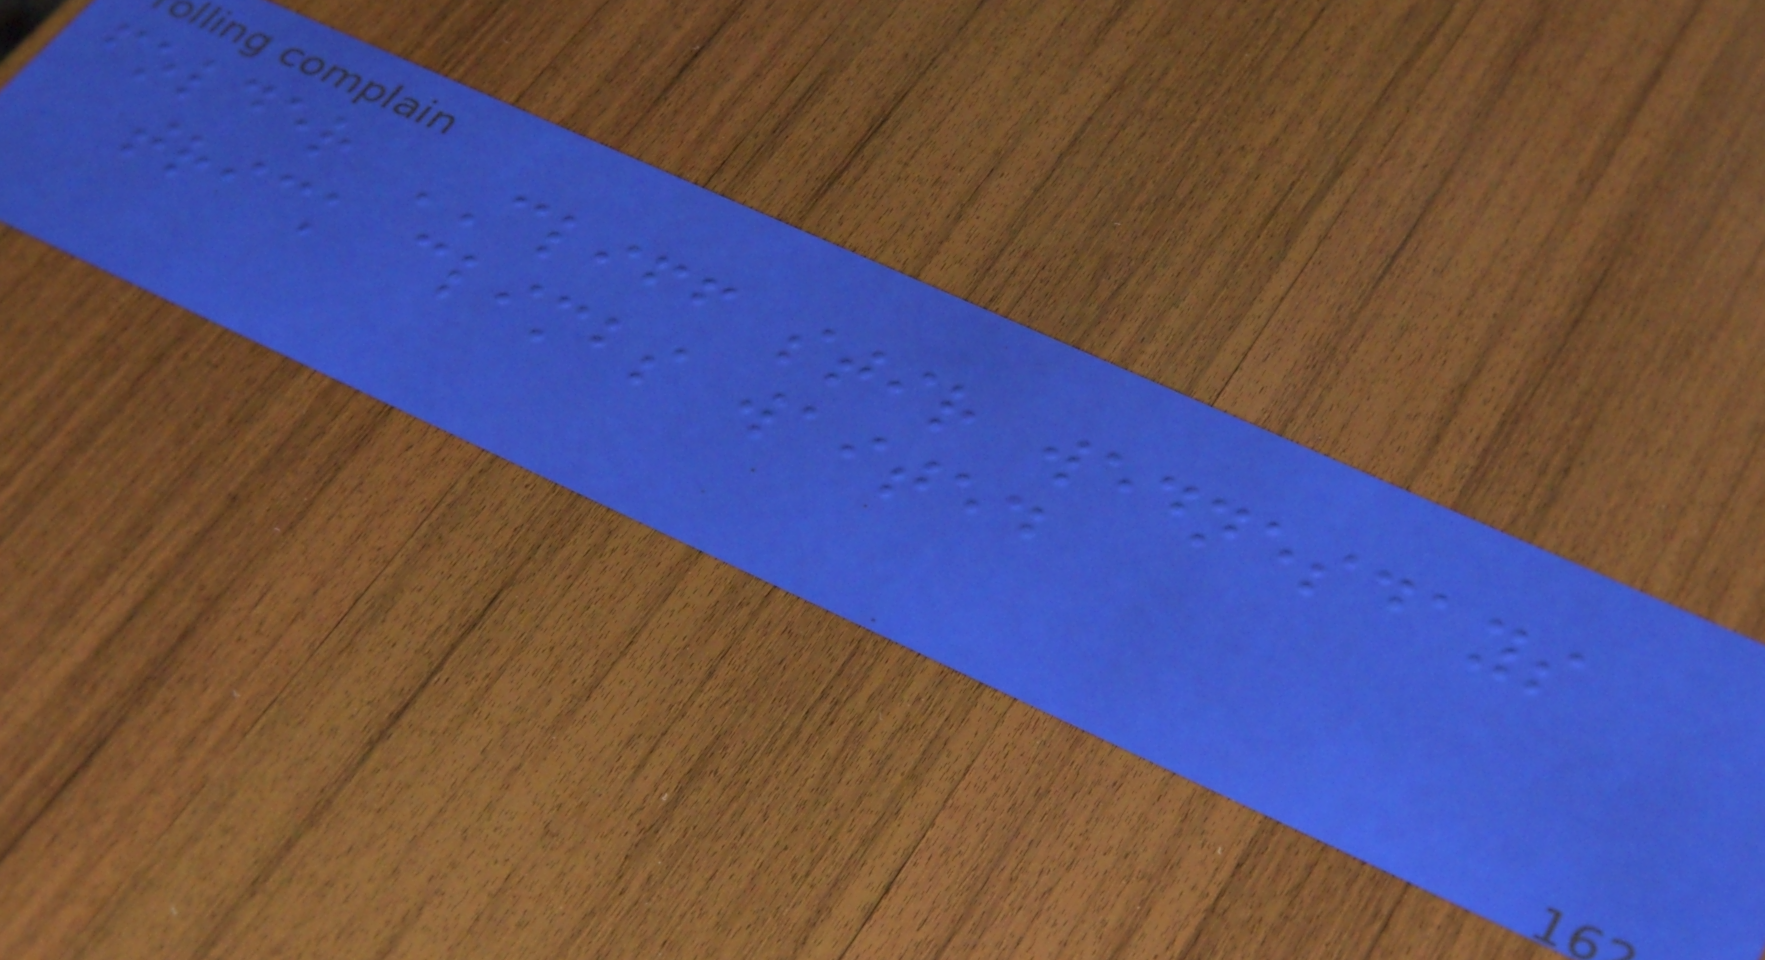folder CLIFF stir wednesdays
trick climbs waited
